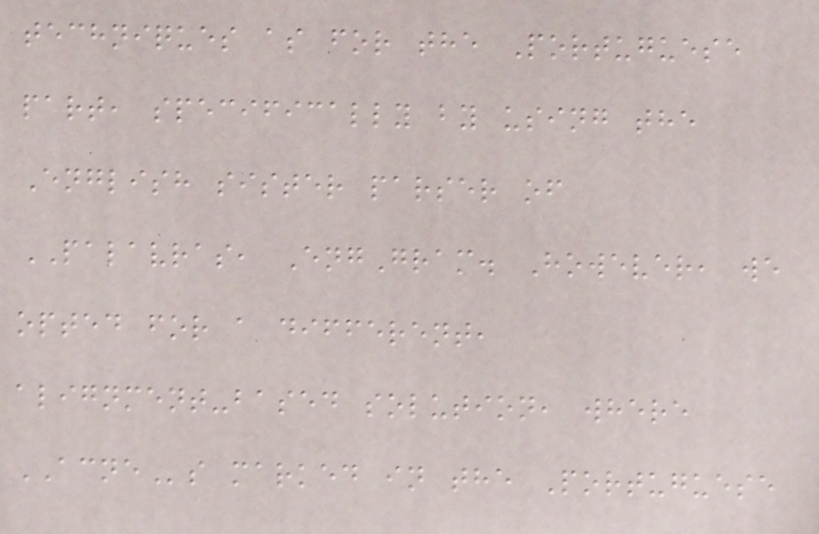techniques as for the Portuguese
part, specifically by using the
English sister parser of
PALAVRAS, EngGram. However, we
opted for a different,
alignment-based solution, where
ACNEs marked in the Portuguese
